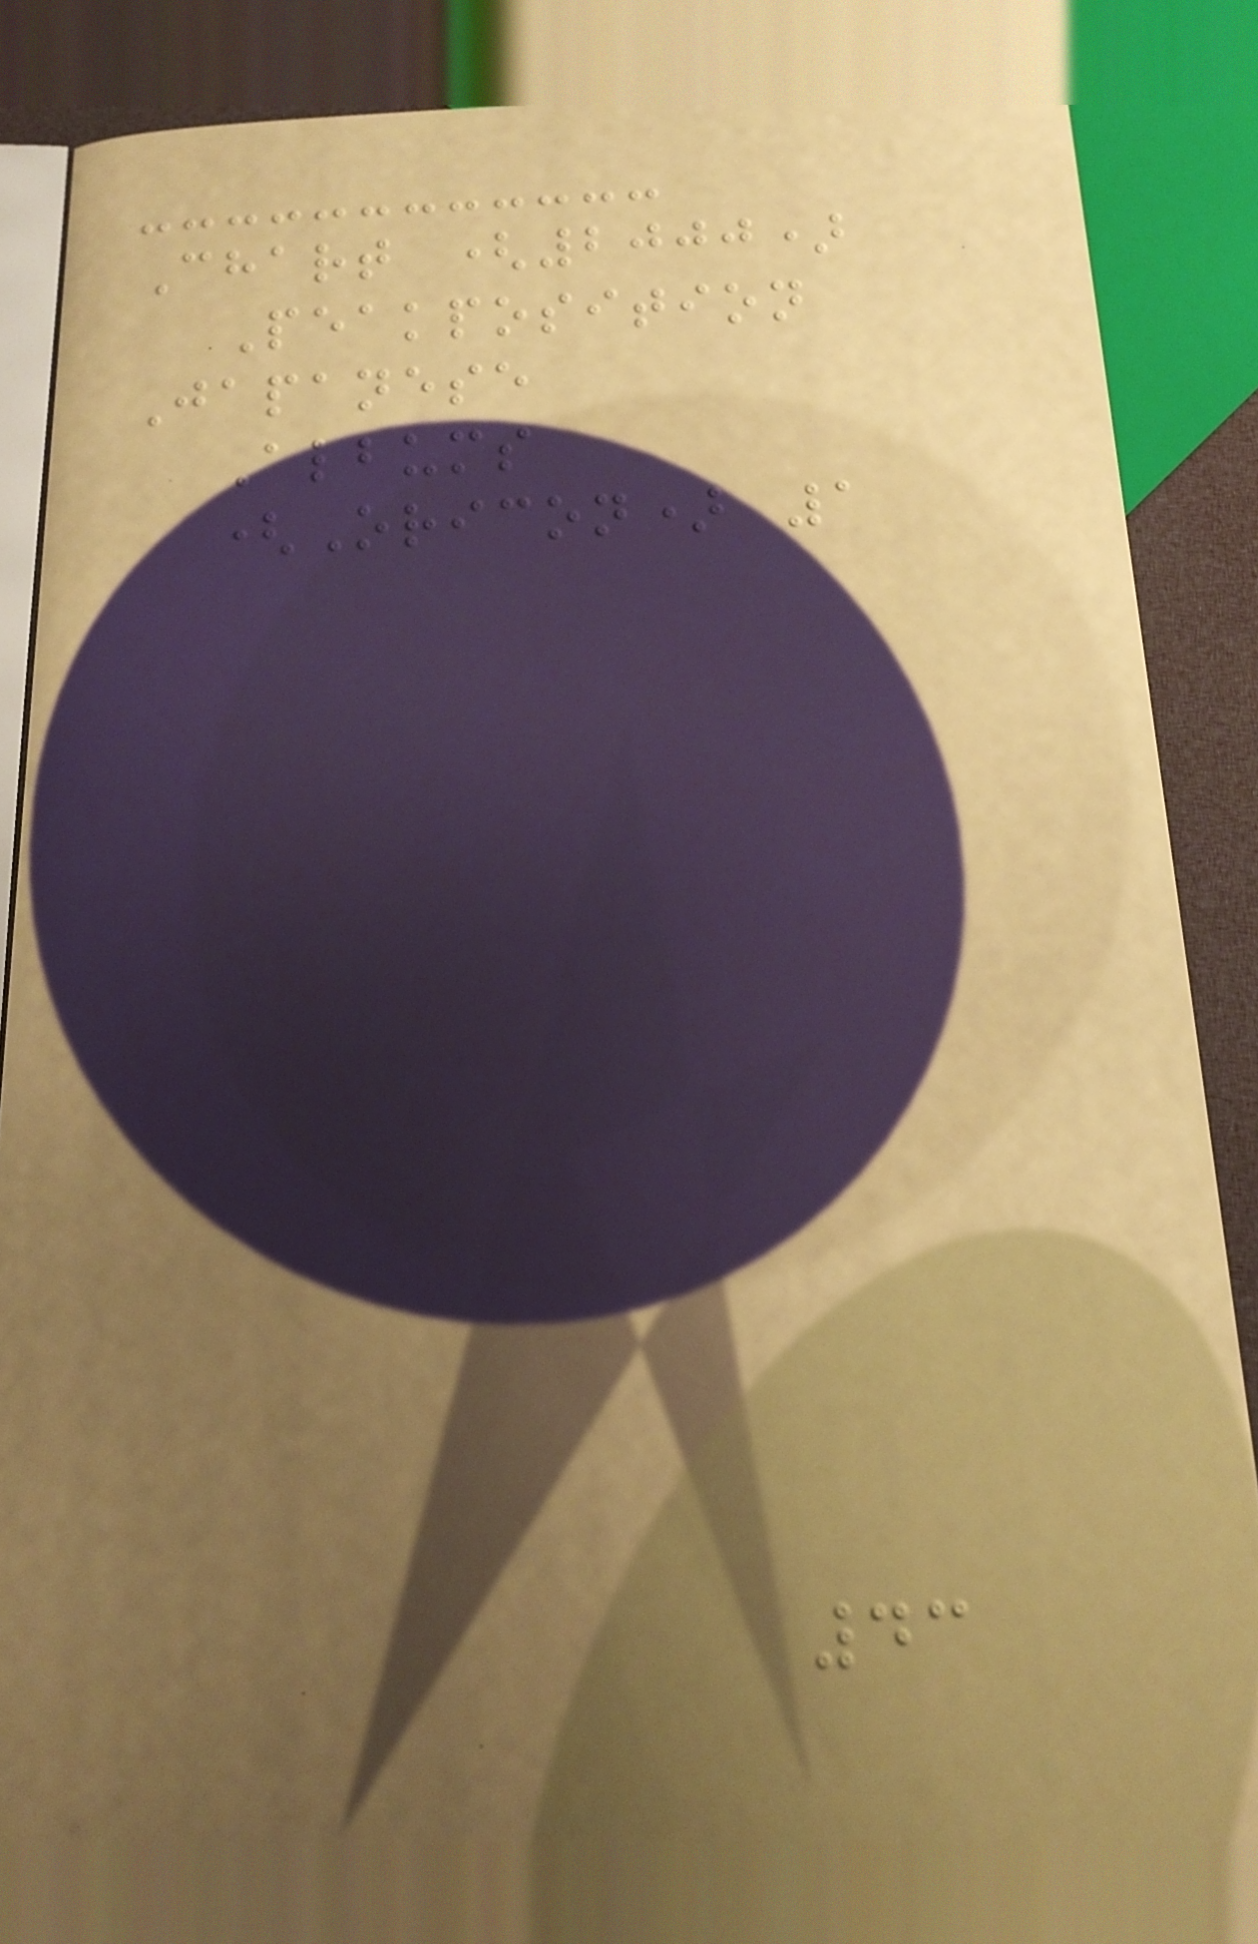Chart (2000)
Peakposition
Japanese
Albums
(Oricon) 1
43
